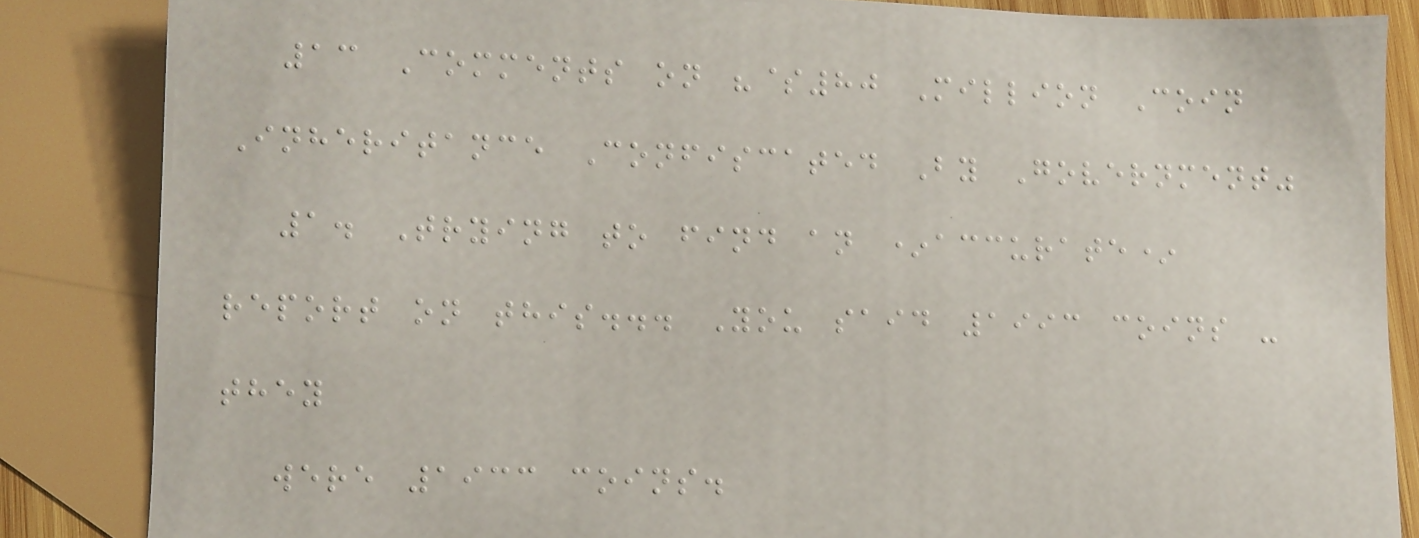13 Comments on "$80 Million Coin
Inheritance Confiscated By Government"
1. Trying to find an *accurate*
report on this... You said 1993 coins -
they
were 1933 coins.
